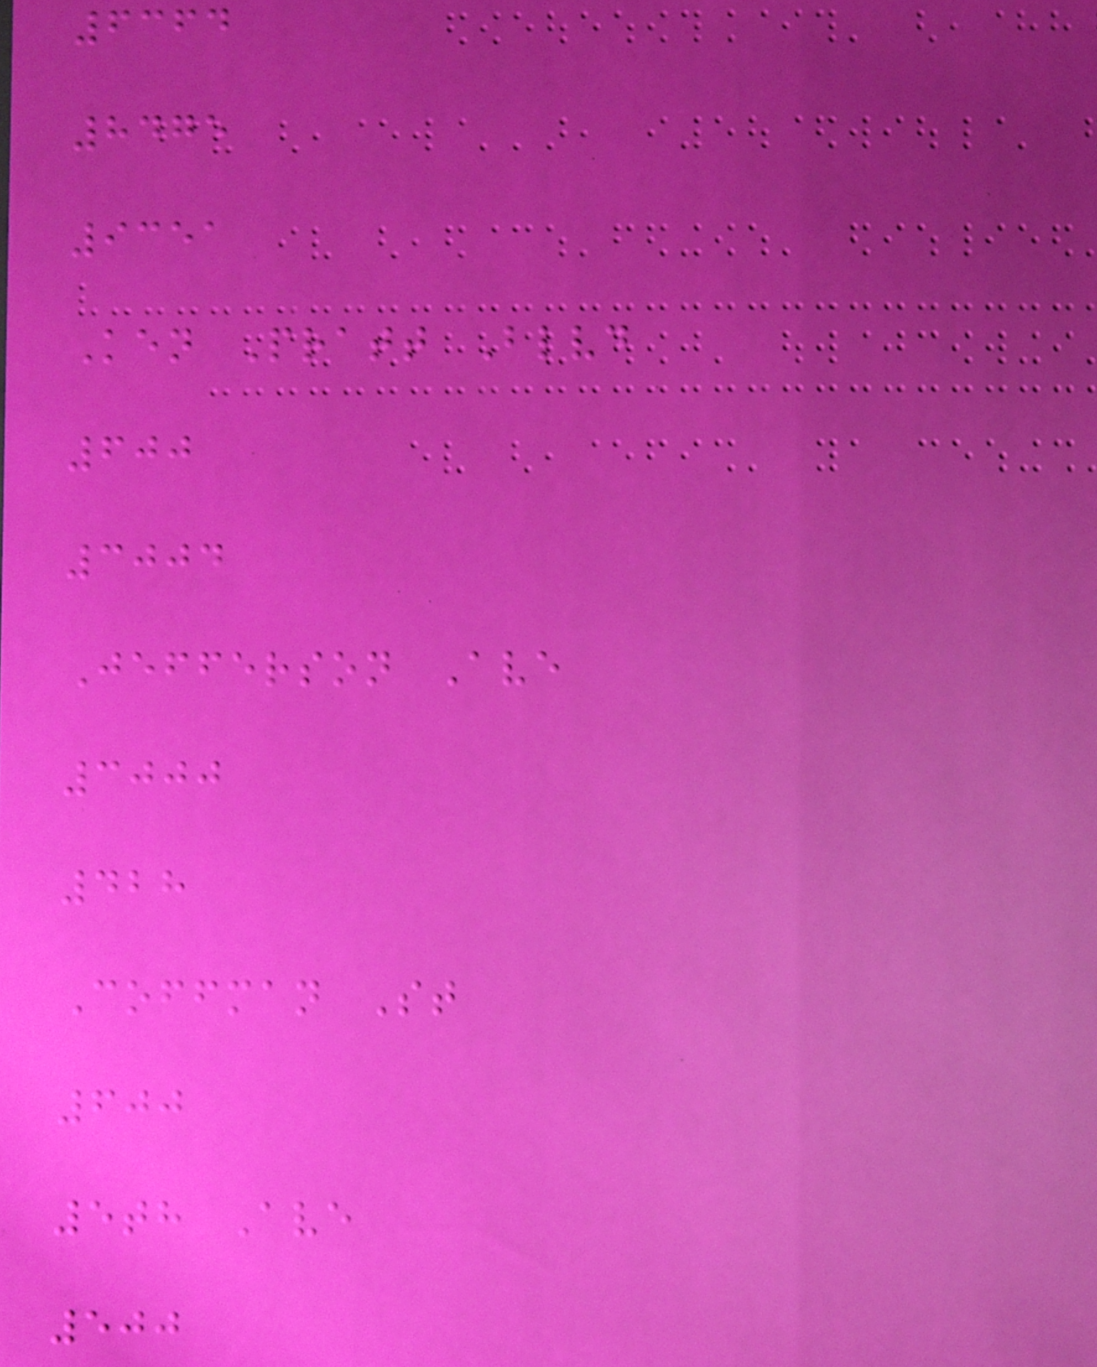6364
8475
9351
Ken Pratt Blvd
600
3004
Jefferson Ave
3000
428
Coffman St
600
5th Ave
500
